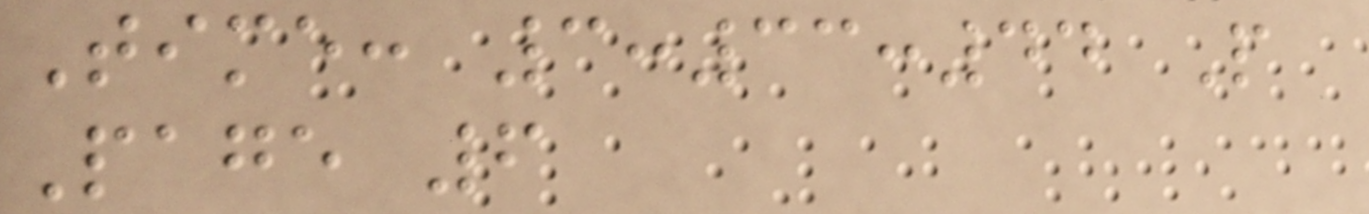Time: 3:33:44 P
Page 6
